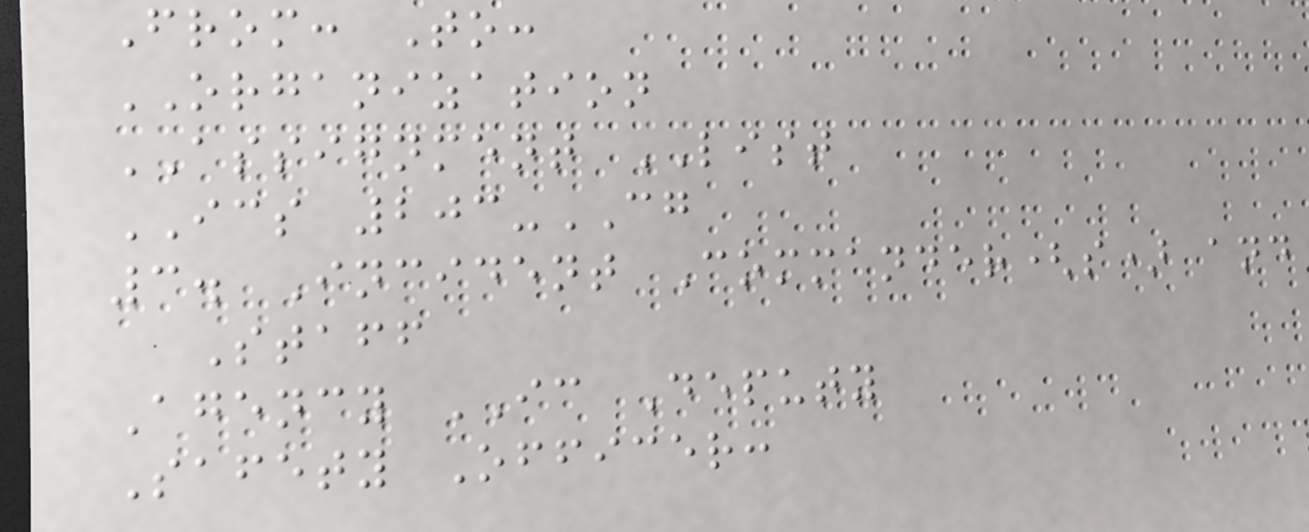From: To:
ORGANIZATION
ASSIGNMENT LIST
ICS 203-CG
3. Incident Commander(s) and
Staff
Agency IC Deputy
Safety Officer:
